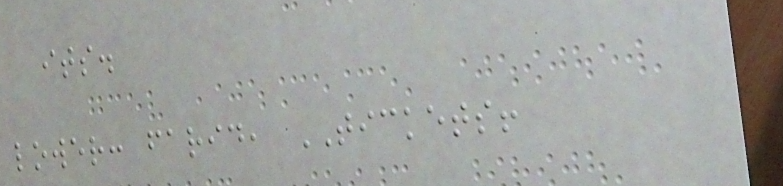its.
lower: farid, TICKETS!
